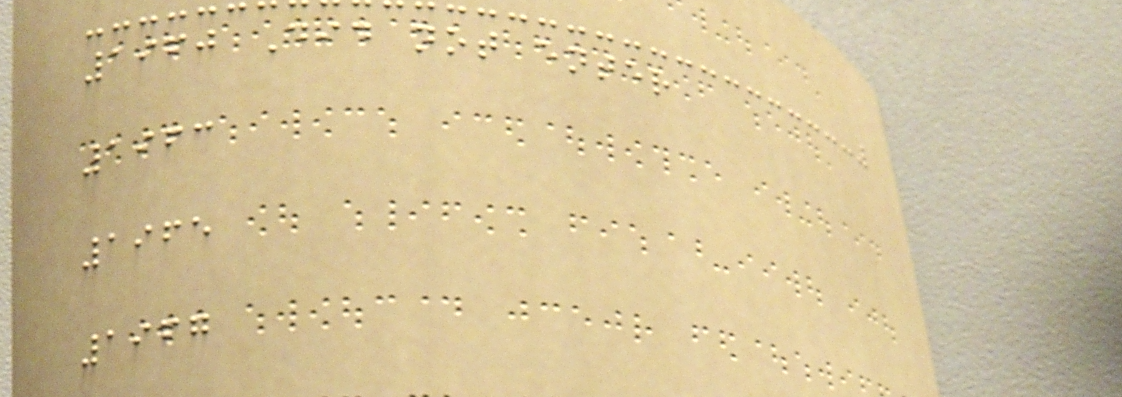1960 Did not enter
1963
1965
1967
